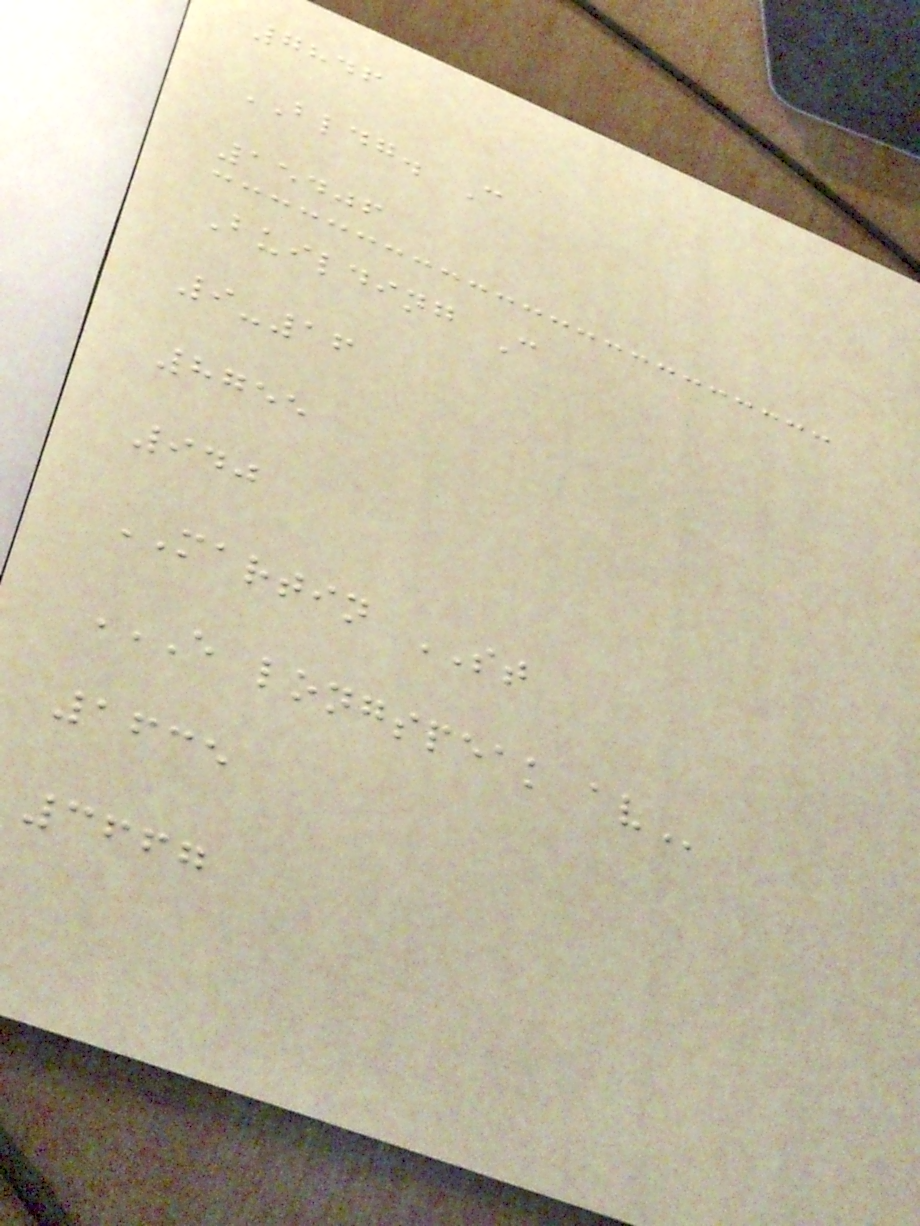7846
BLDG. C
15406
Building C
9-16
8755
940
MARTIN ST
E LONGSPEAK AV
1635
3667
